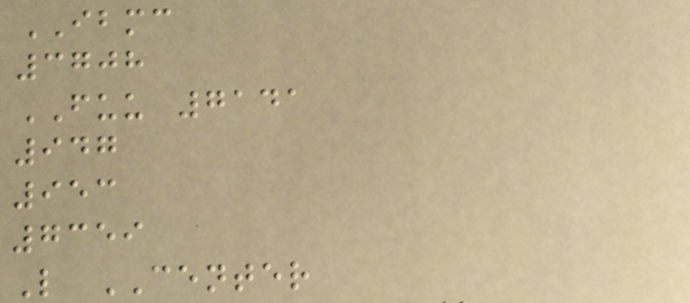IBMC
3708
FUU 7141
947
953
7359
L CENTER
